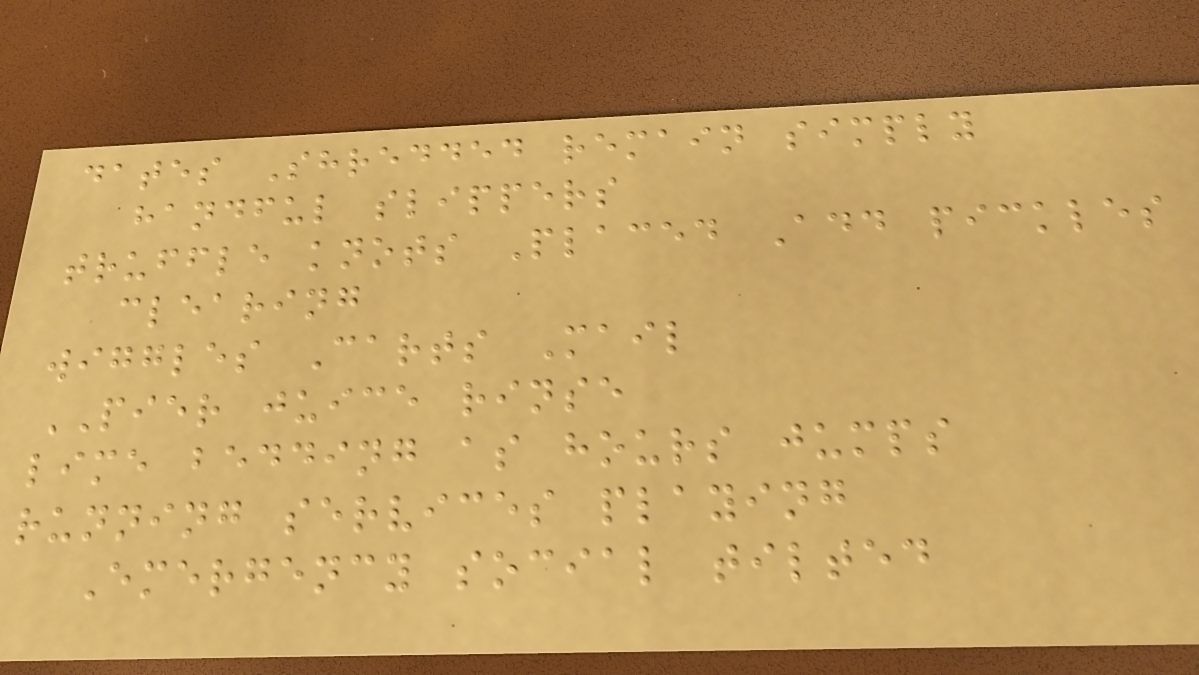dates Shredded remain simply
handful slippers
truffle knots Placed Add pickles
clearing
wiggles Carts Mail
PIER juice rinse
lime bedding as hours jumps
running services playing
Emergency social tilted
